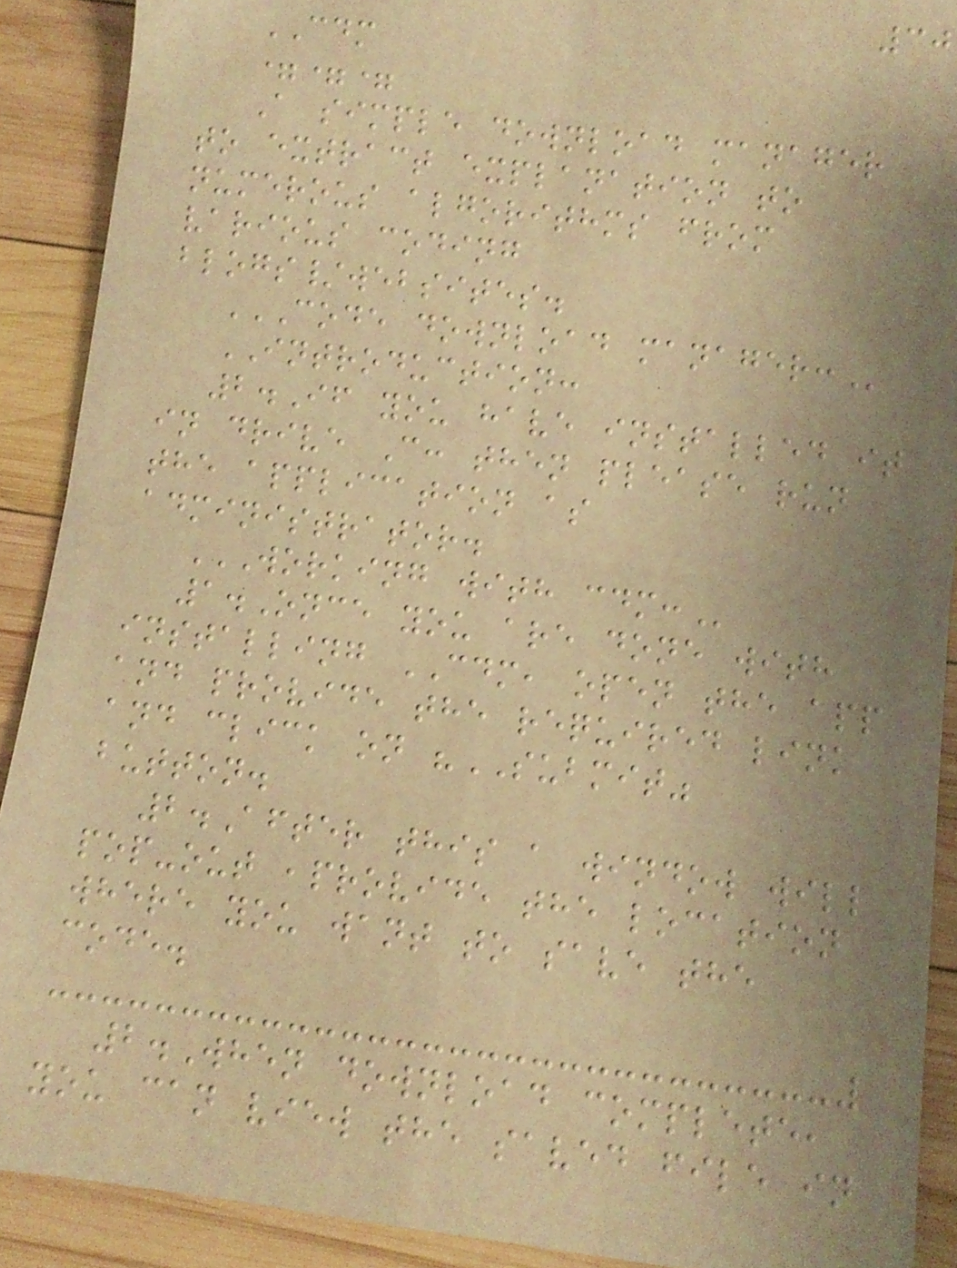30
CDM
===
A simple download manager
to extract explanation to
numerous algorithms from
various coding
blogs/websites.
CODE DOWNLOAD MANAGER:
INTRODUCTION:
2.If you have installed it
in drive C: then please run
the application as
administrator.
WORKING WITH CDM:
1.Once you are done with
installing CDM, open the app
and provide the required link
and click on "SUBMIT"
button.
2.After this a window will
pop-out ,provide the location
where you want to save the
code.
2.When download complete,
you can view the saved file in
